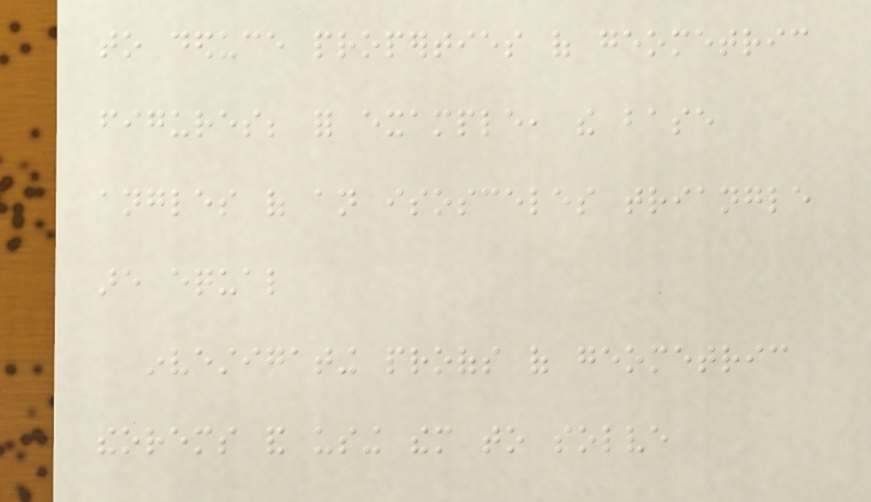to deduce properties of geometric
figures; for example, the base
angles of an isosceles triangle
are equal
investigating proofs of geometric
theorems and using them to solve
